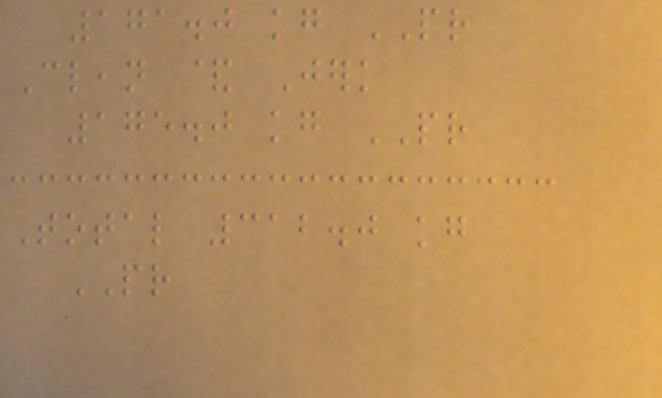171.0 kg PR
Clean & Jerk
175.0 kg PR
Total 312.0 kg
PR
